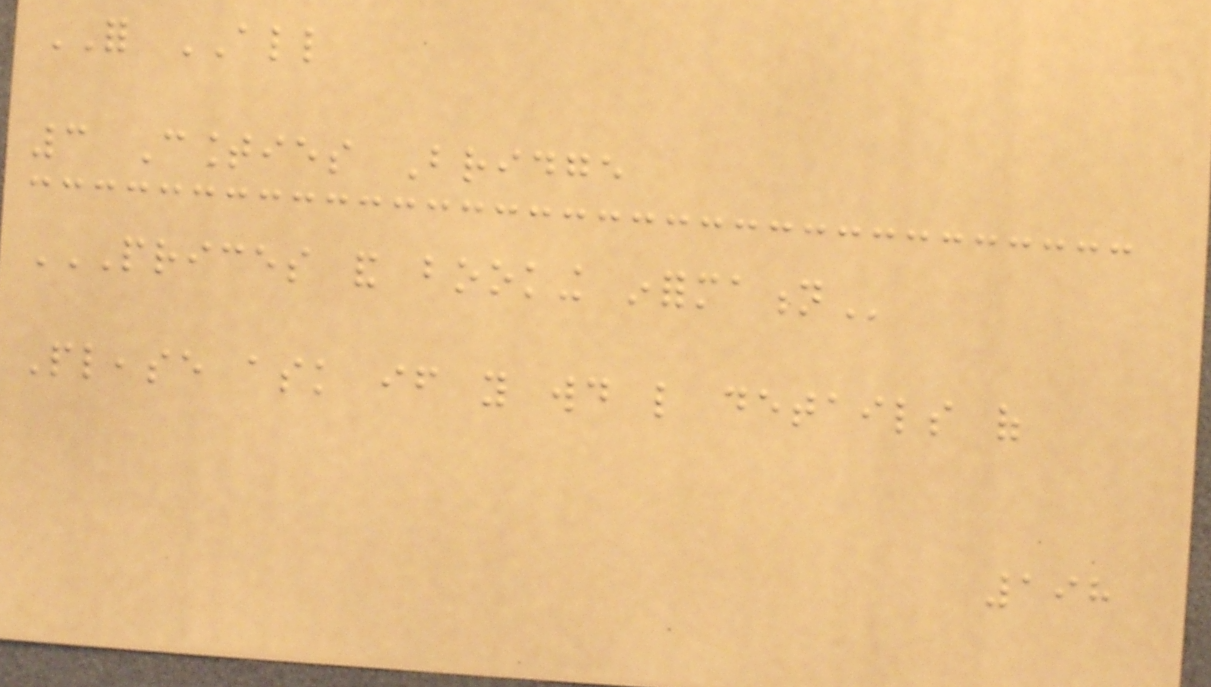FOR ALL
3 Counties Bridge
PRICES AND BOOKING INFORMATION
Please ask if you would like details of
198
